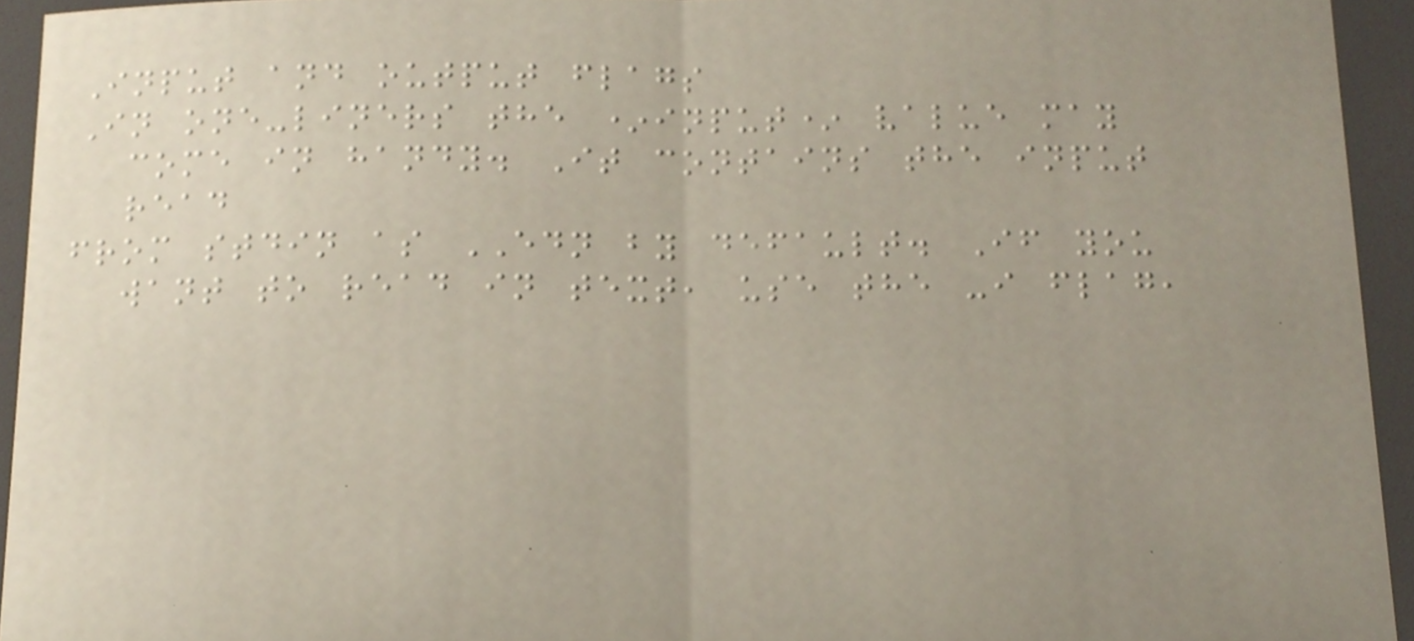Input and output flags
In one-liners the *input* value may
come in handy. It contains the input
read
from stdin as EDN by default. If you
want to read in text, use the -i flag,
